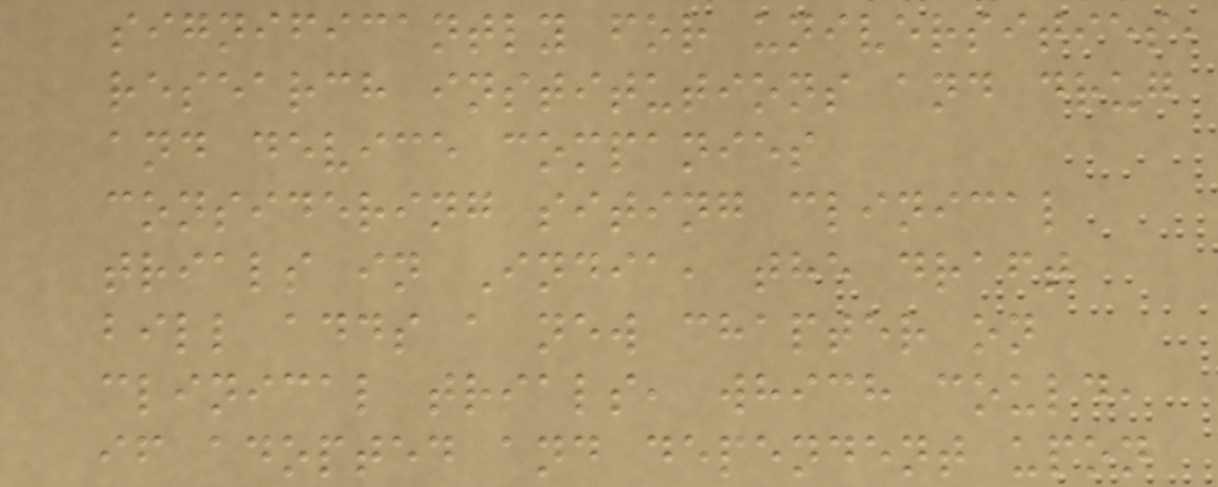significantly for universities,
research institutions and drug
and device companies
considering siting clinical
trials in India, the draft
bill adds a new chapter on
clinical trials, which could,
if adopted and dependent upon
